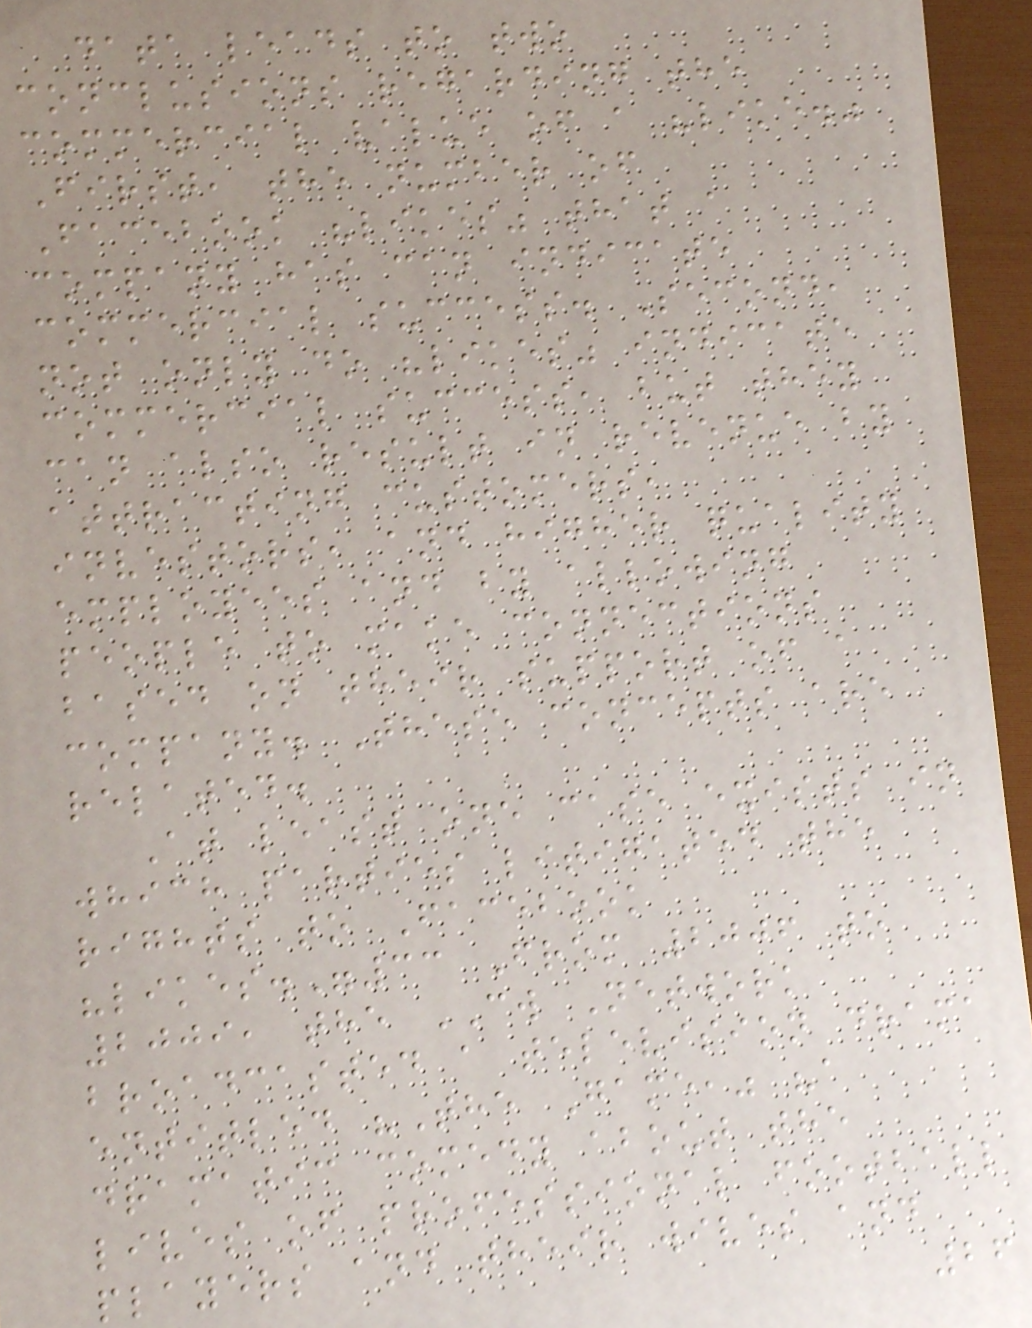data leads to two
conclusions regarding the
commercial value of a "like."
First, the number of
Facebook "likes" that a
company has can indicate
commercial success. Second,
not only do "likes" indicate
commercial success, but they
can also result in revenue by
attracting customers,
investors, and higher quality
employees and by allowing
people to make connections
based on their support of a
company. These concepts are
related.
At least one case exists in
which parties litigated the
rights to Facebook
"likes."33 From 2006 to
2009, the CW Network
broadcasted a television drama
entitled "The Game," "a
dramatic comedy about the
lives of professional football
players and their wives and
26
